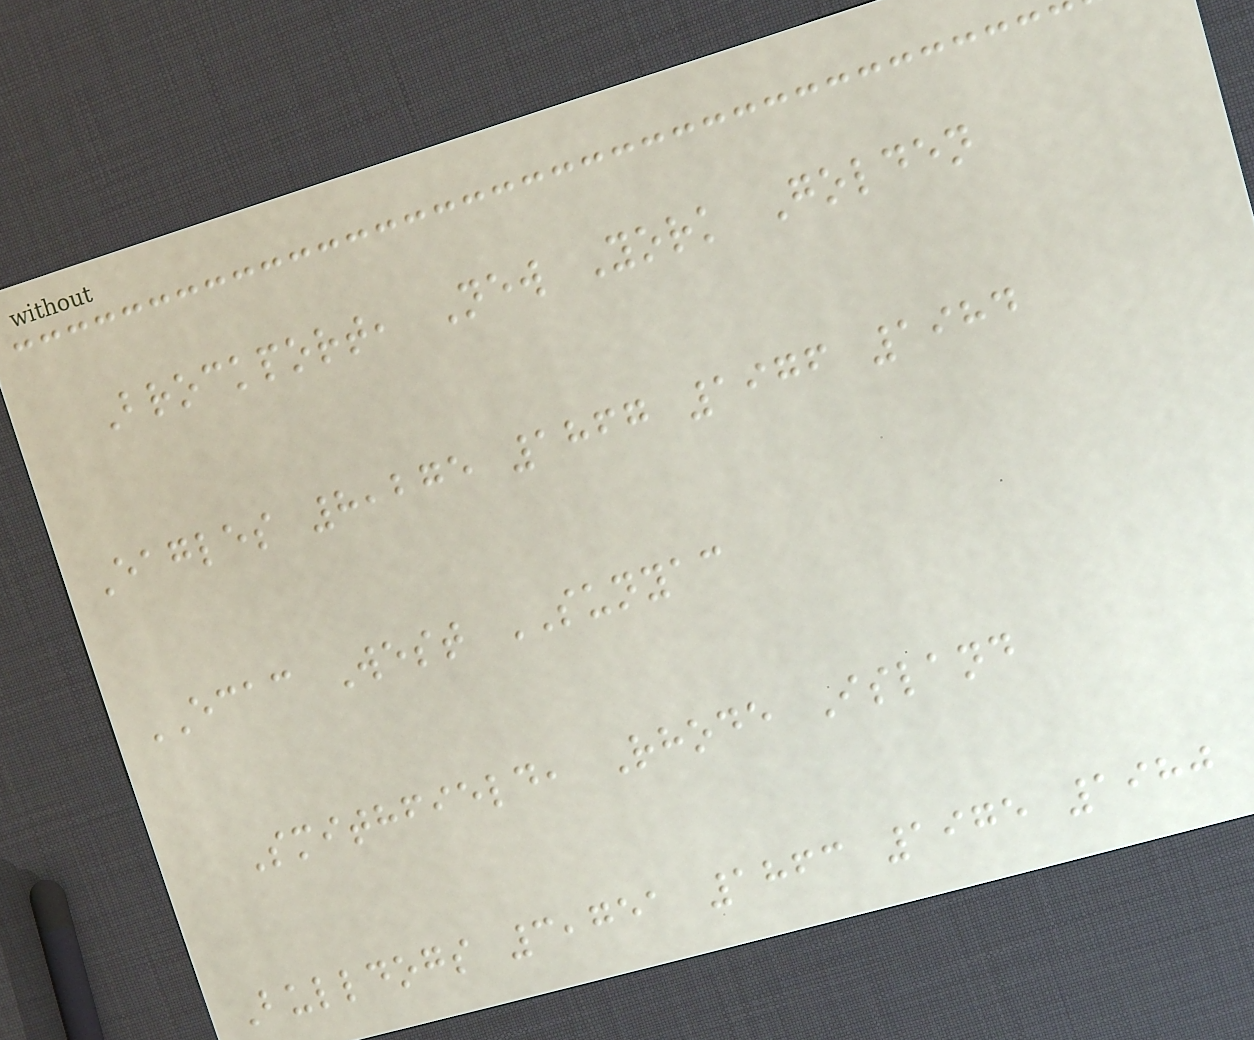Brockport, New York Golden
Eagles 8,275 1867 1976 1984
ECAC West SUNYAC
Smithfield, Rhode Island
Bulldogs 3,751 1863 1975 1980
